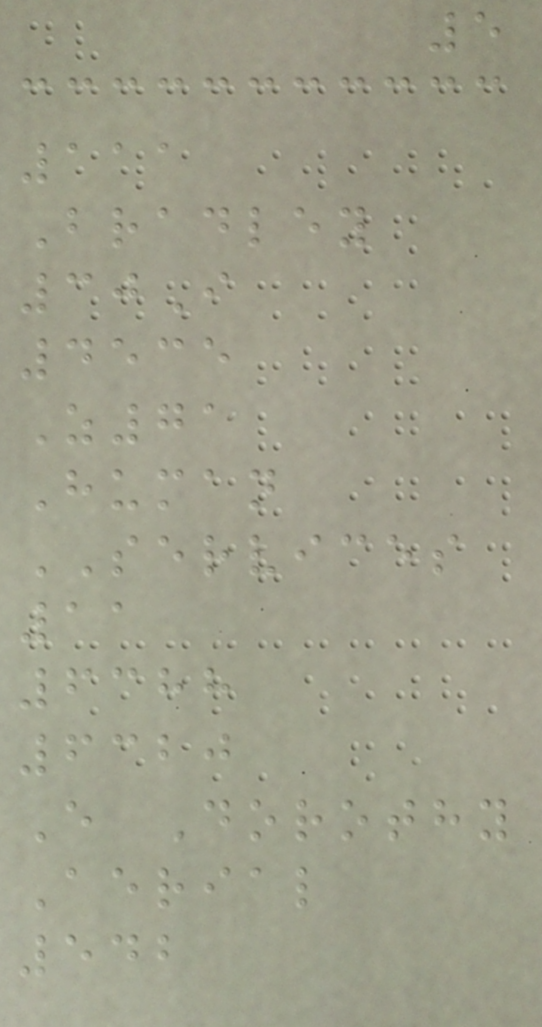5
111
Bradley
30I
4535
Z71
Human
SERVICES
11
6388
6320
E Dorothy
Aerial
542
